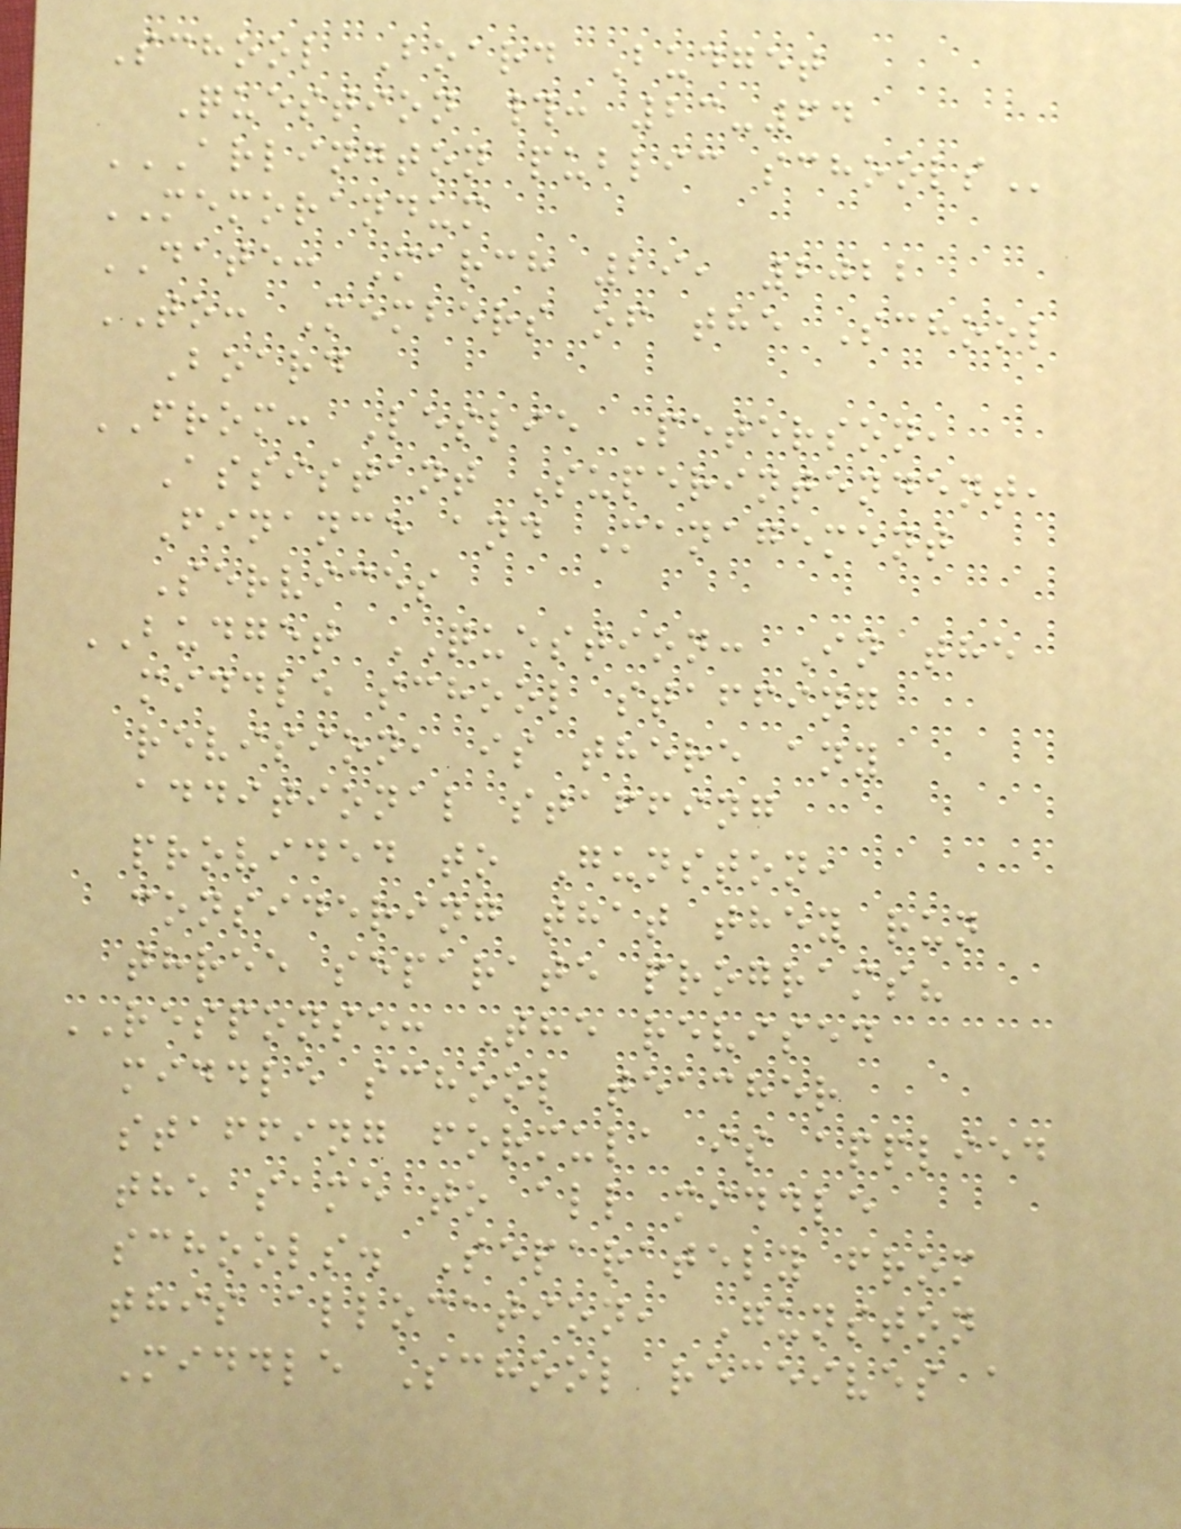School Board Budget
Question #: 23-64
ARLINGTON PUBLIC SCHOOLS
MEMORANDUM
DATE: March 29, 2022
TO: Members of the School
Board
FROM: Leslie Peterson,
Assistant Superintendent,
Finance and Management
Services
BUDGET QUESTION: In the
middle school staffing
revision, is there any
additional staffing
provided to Gunston,
considering that they run
three separate programs?
RESPONSE: The revised
middle school teacher
staffing formula is applied
the same to all middle
schools. Separately from
this allocation, Gunston
Middle School receives a
